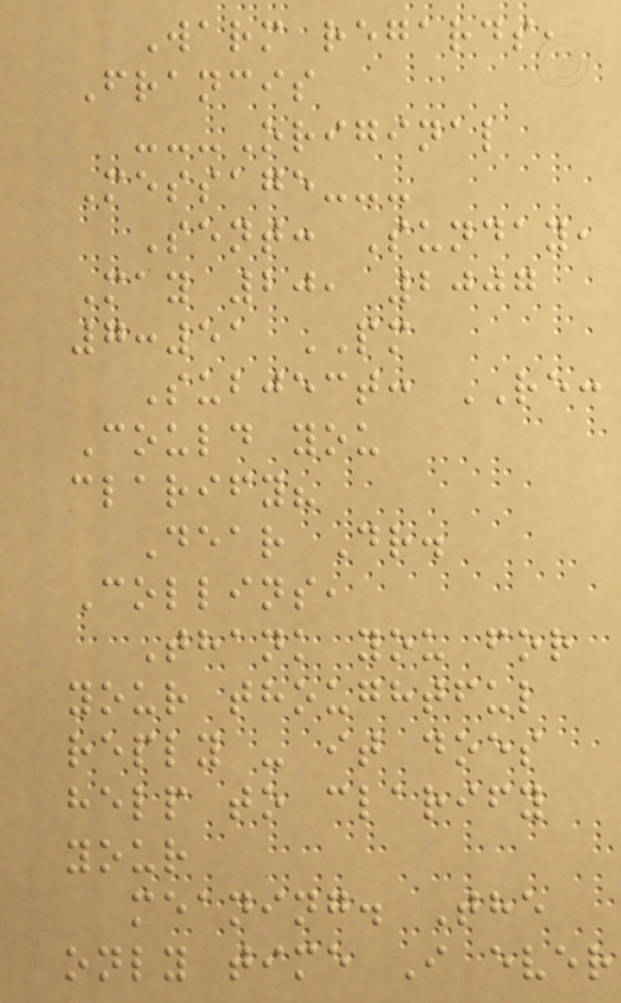Warm regards,
Francis
---Original
Message---
Sent: Sunday,
May 20, 2007
7:51 PM
Subject: RE:
Could you
clarify?
Dear Dr.
Collins,
Thank you for
your thoughtful
reply - it does
help to clarify
your
meaning. The
only time I ever
